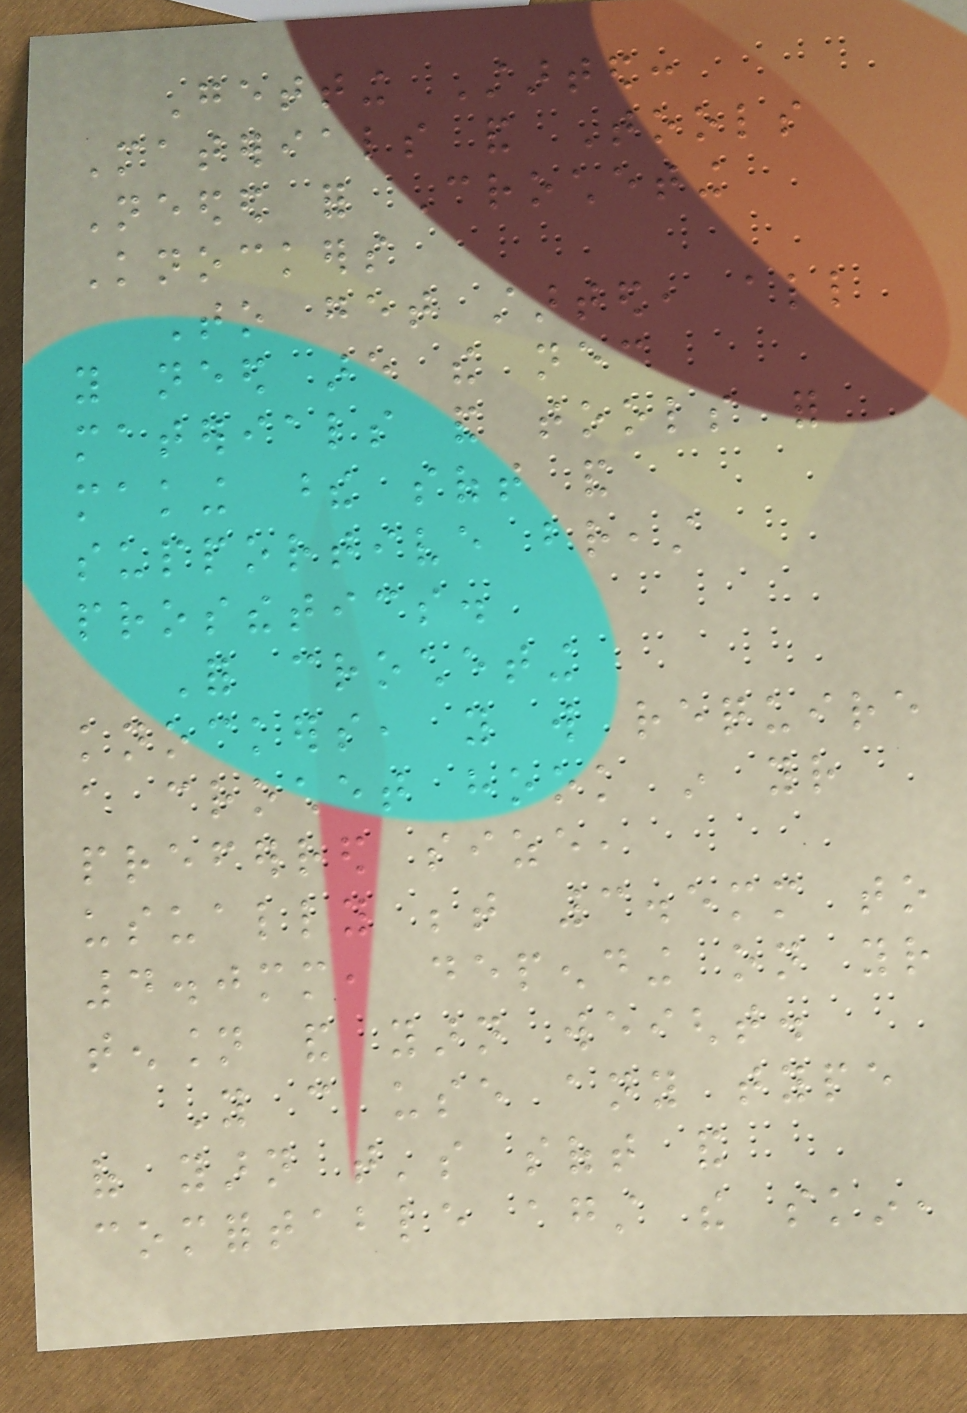Getting Started:
Materials and Tools
Needed for Crocheting
Knockers
To get started, all
you need are the necessary
materials and tools for
making these soft and
supportive breast
prosthetics.
For crocheting
knockers, you will require
a crochet hook in your
preferred size,
usually between 3.5mm to
4.0mm, depending on your
tension and yarn weight.
You can use any type
of yarn that's soft and
comfortable against the skin,
